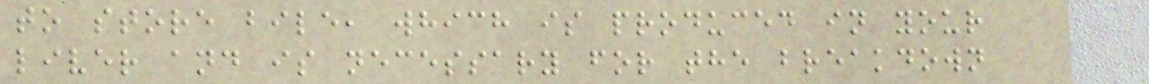to store bile, which is produced in your
liver and is necessary for the breakdown
